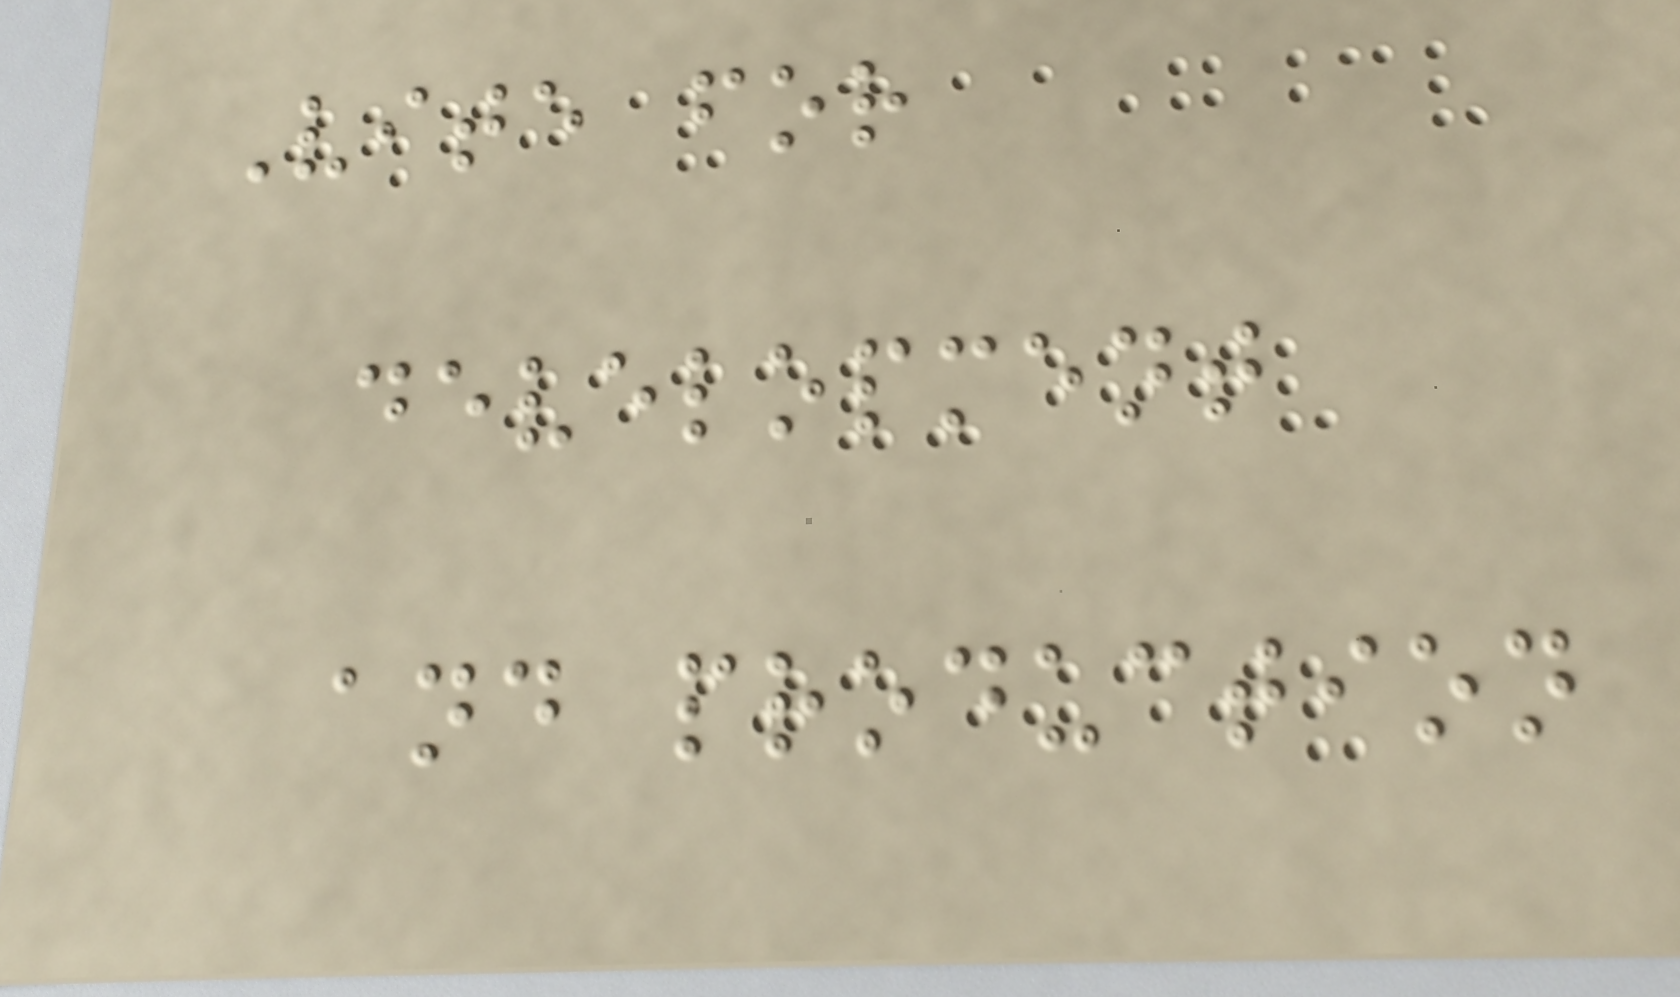Vite for
development
and production
